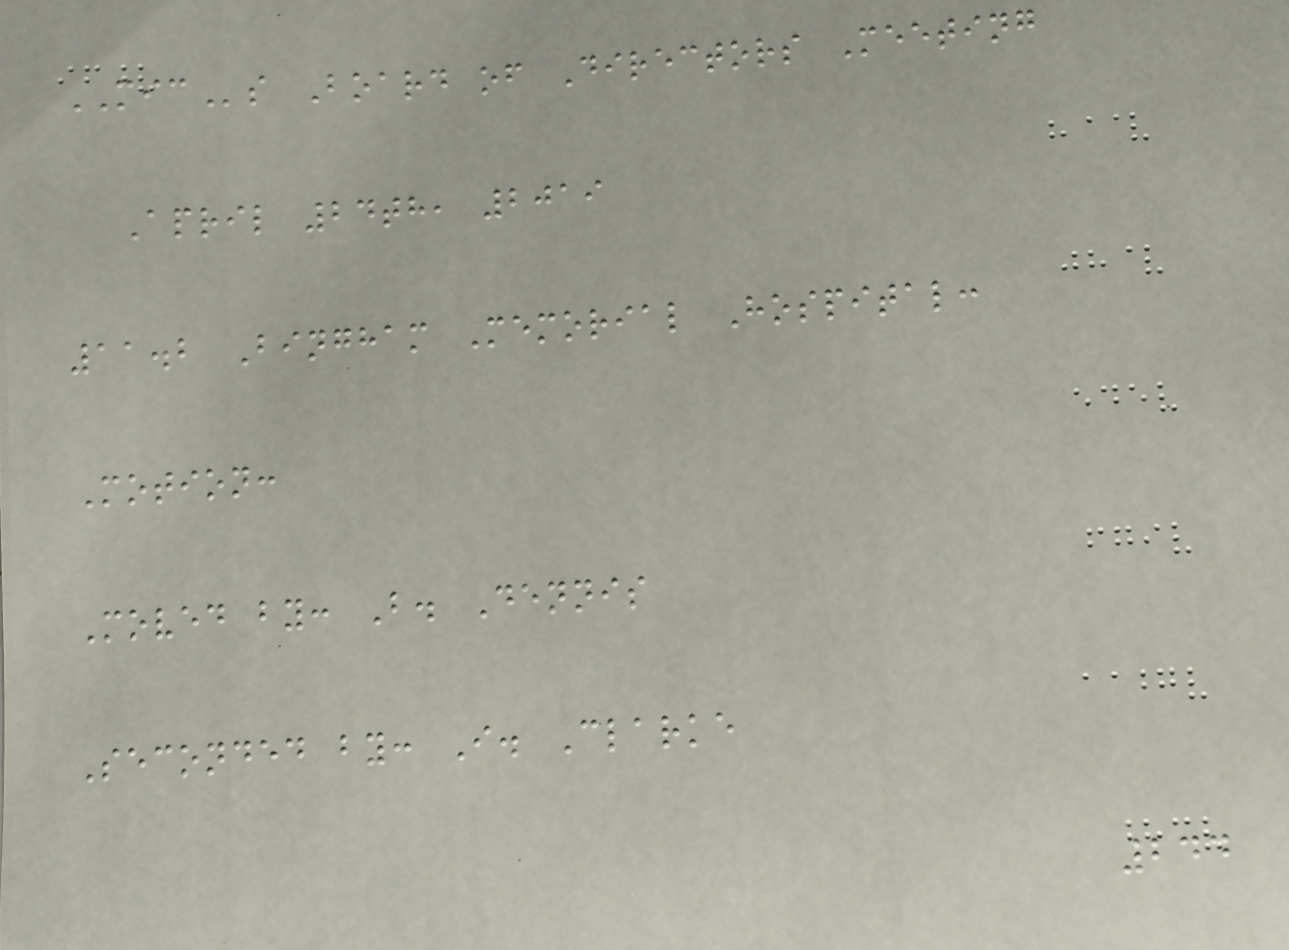MICs Board of Directors Meeting
April 24th, 2019
11.2 Bingham Memorial Hospital:
Motion:
Moved by: B. Dennis
Seconded by: I. Clarke
244
